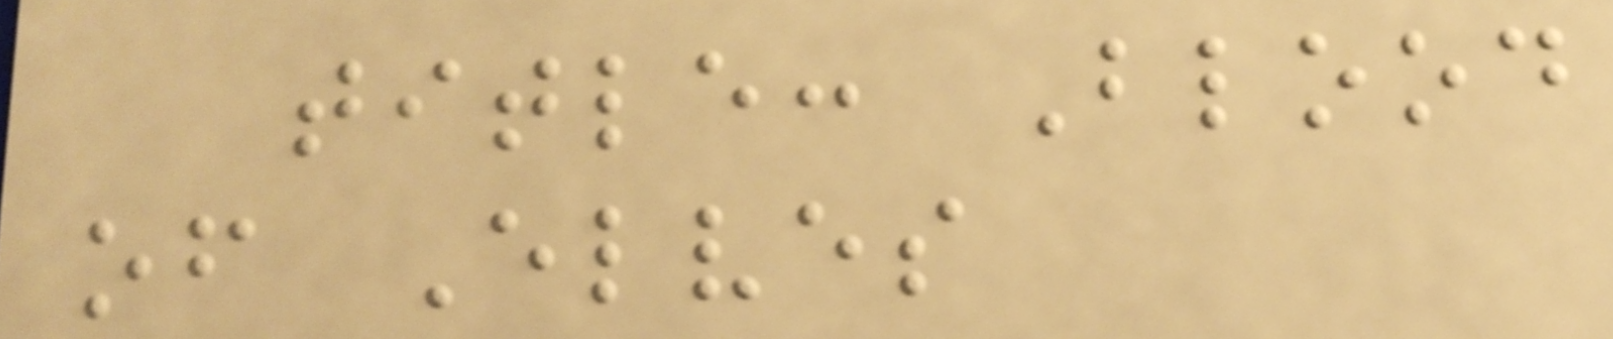title: Blood
of Elves
